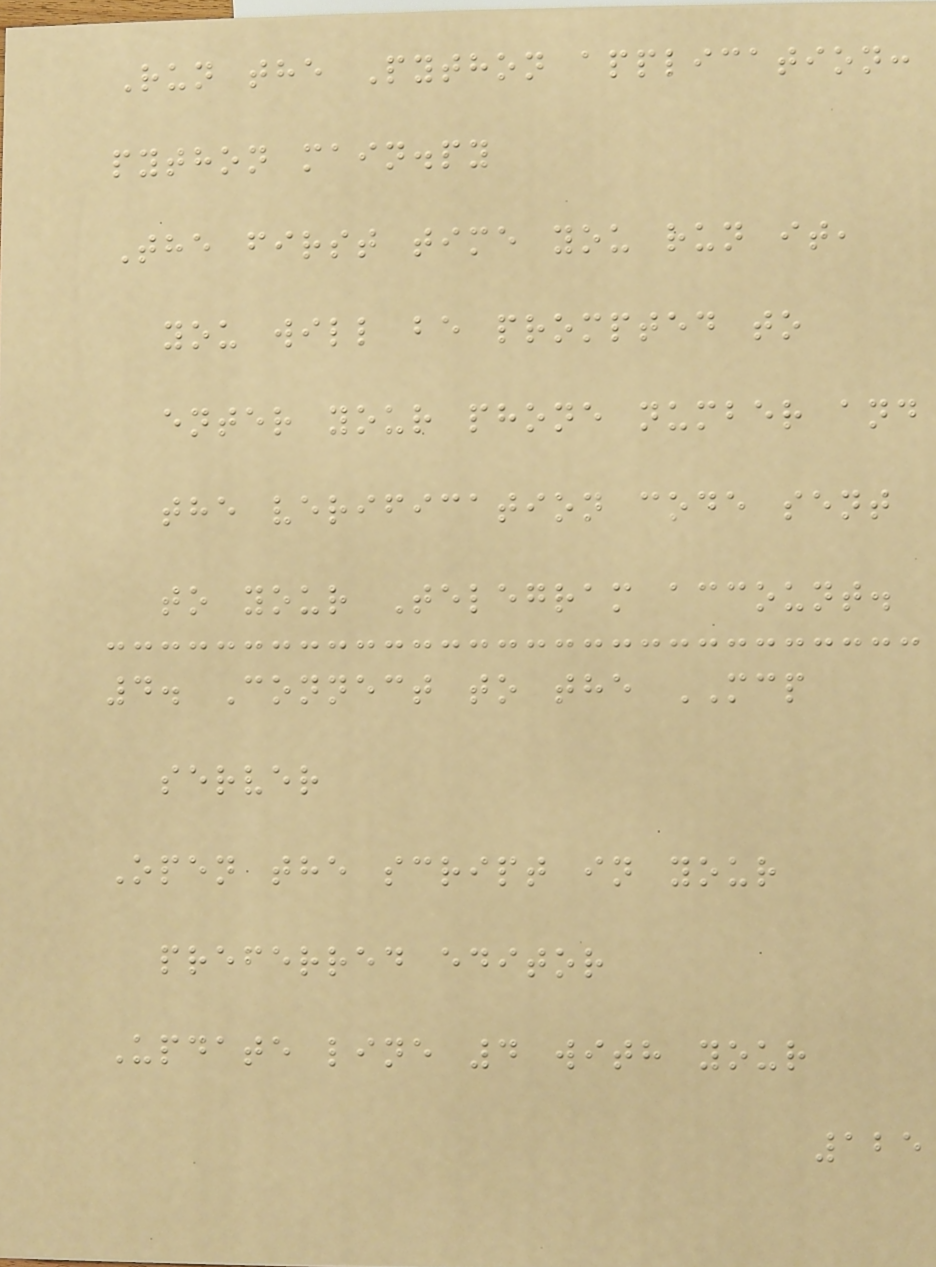Run the Python application:
python main.py
The first time you run it,
you will be prompted to
enter your phone number and
the verification code sent
to your Telegram account.
4. Connect to the MCP
server
Open the script in your
preferred editor
Update line 4 with your
125
